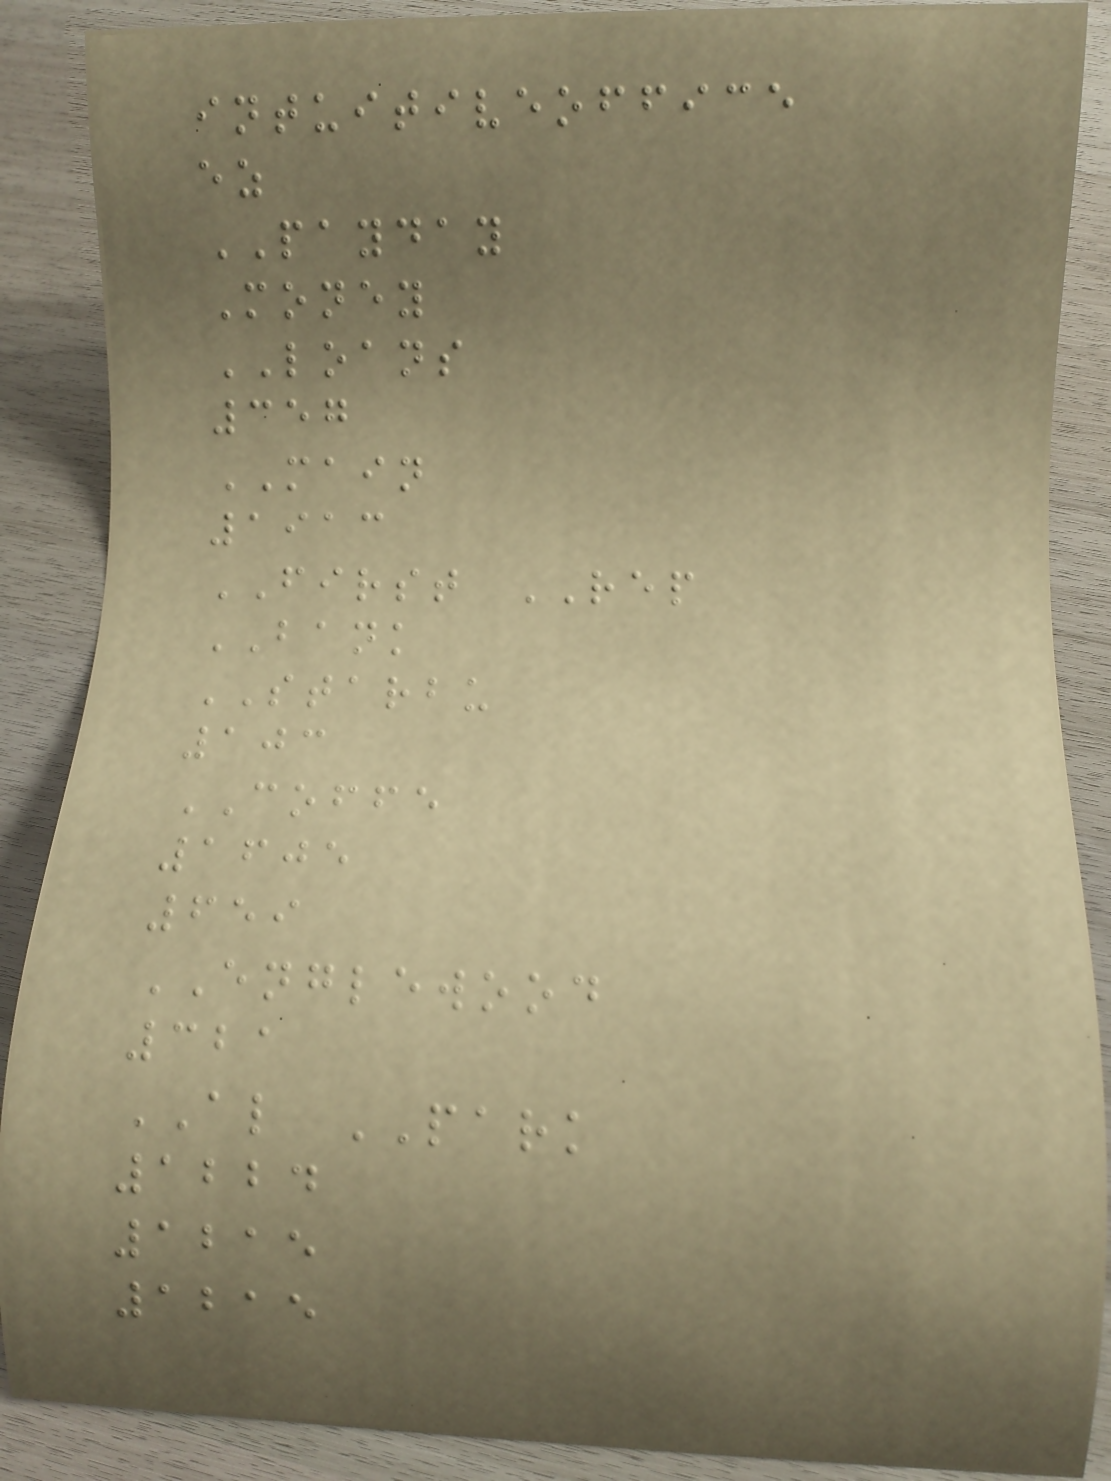intuitiveoffice
ez
PAYDAY
Money
LOANS
357
MAIN
1913
FIRST REP
BANK
STARBU
103
COFFE
1605
659
ENGLEWOOD
321
AL PARK
1224
1215
1215
